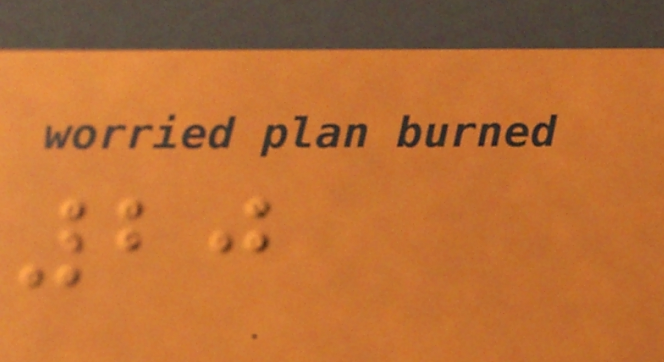20
